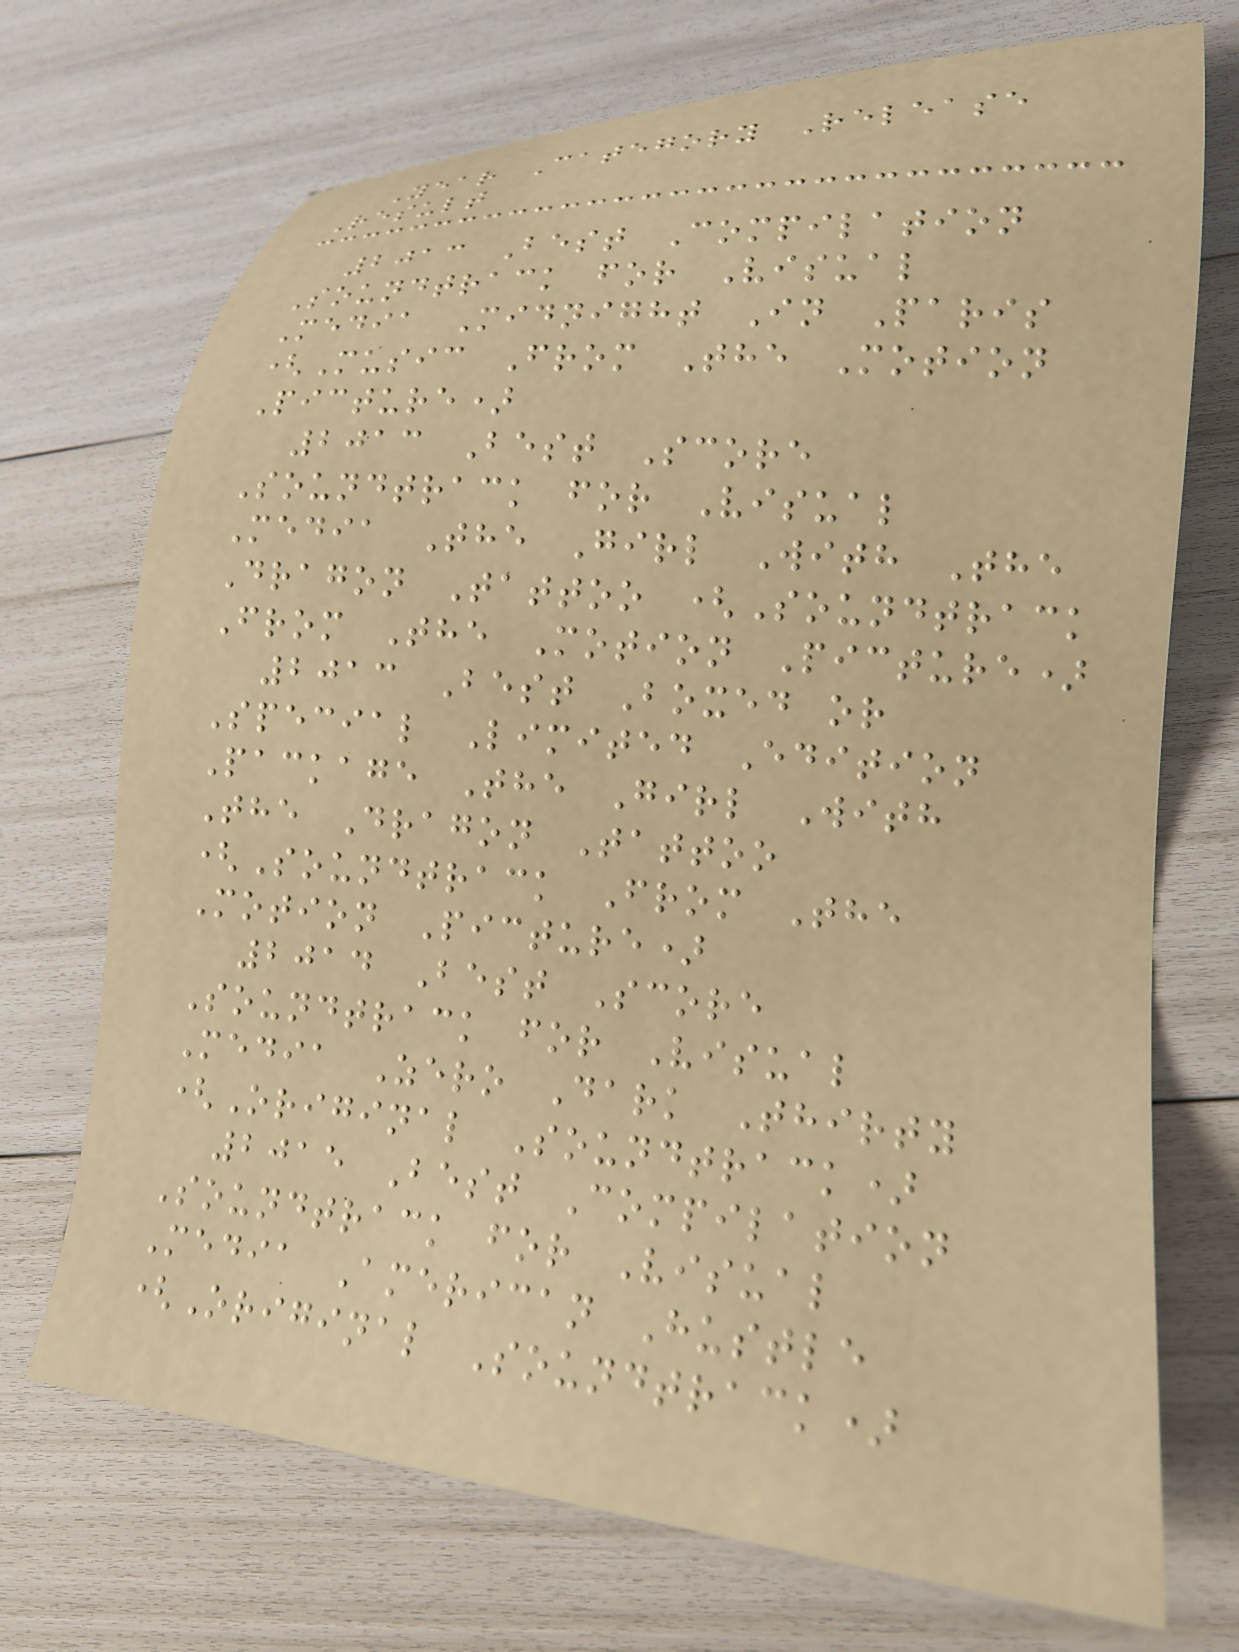Year Category Release
Result
2013 Best Compilation
Soundtrack for Visual
Media Midnight In Paris
(Music From The Motion
Picture)
2013 Best Score
Soundtrack for Visual
Media The Girl With The
Dragon Tattoo (Soundtrack
From The Motion Picture)
2013 Best Boxed or
Special Limited Edition
Package The Girl With
The Dragon Tattoo
(Soundtrack From The
Motion Picture)
2014 Best Score
Soundtrack for Visual
Media Zero Dark Thirty
(Original Soundtrack)
2015 Best Compilation
Soundtrack for Visual
Media American Hustle
(Original Soundtrack)
